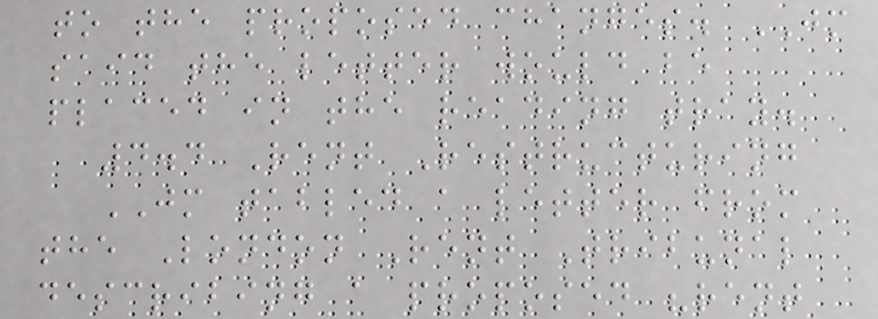to the proposed changes. JM
said the letter would be
placed in the reading tray.
4.4 Rent Restructuring
JM tabled a letter from
the London Rent Tribunal
describing a proposed "rent
